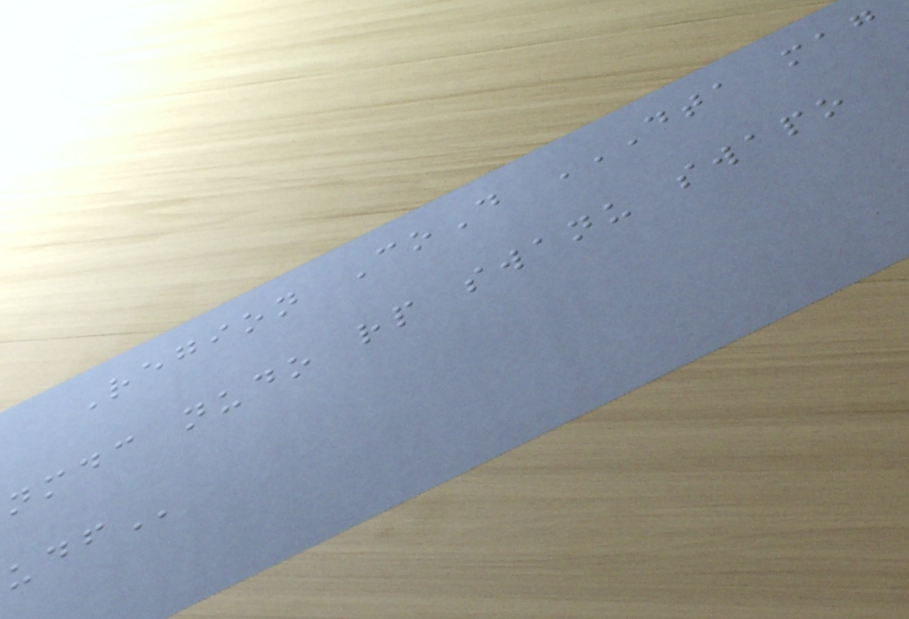Region CoD DTA MAG
NMDC NUDO RP SWANU SWAPO
UDF
